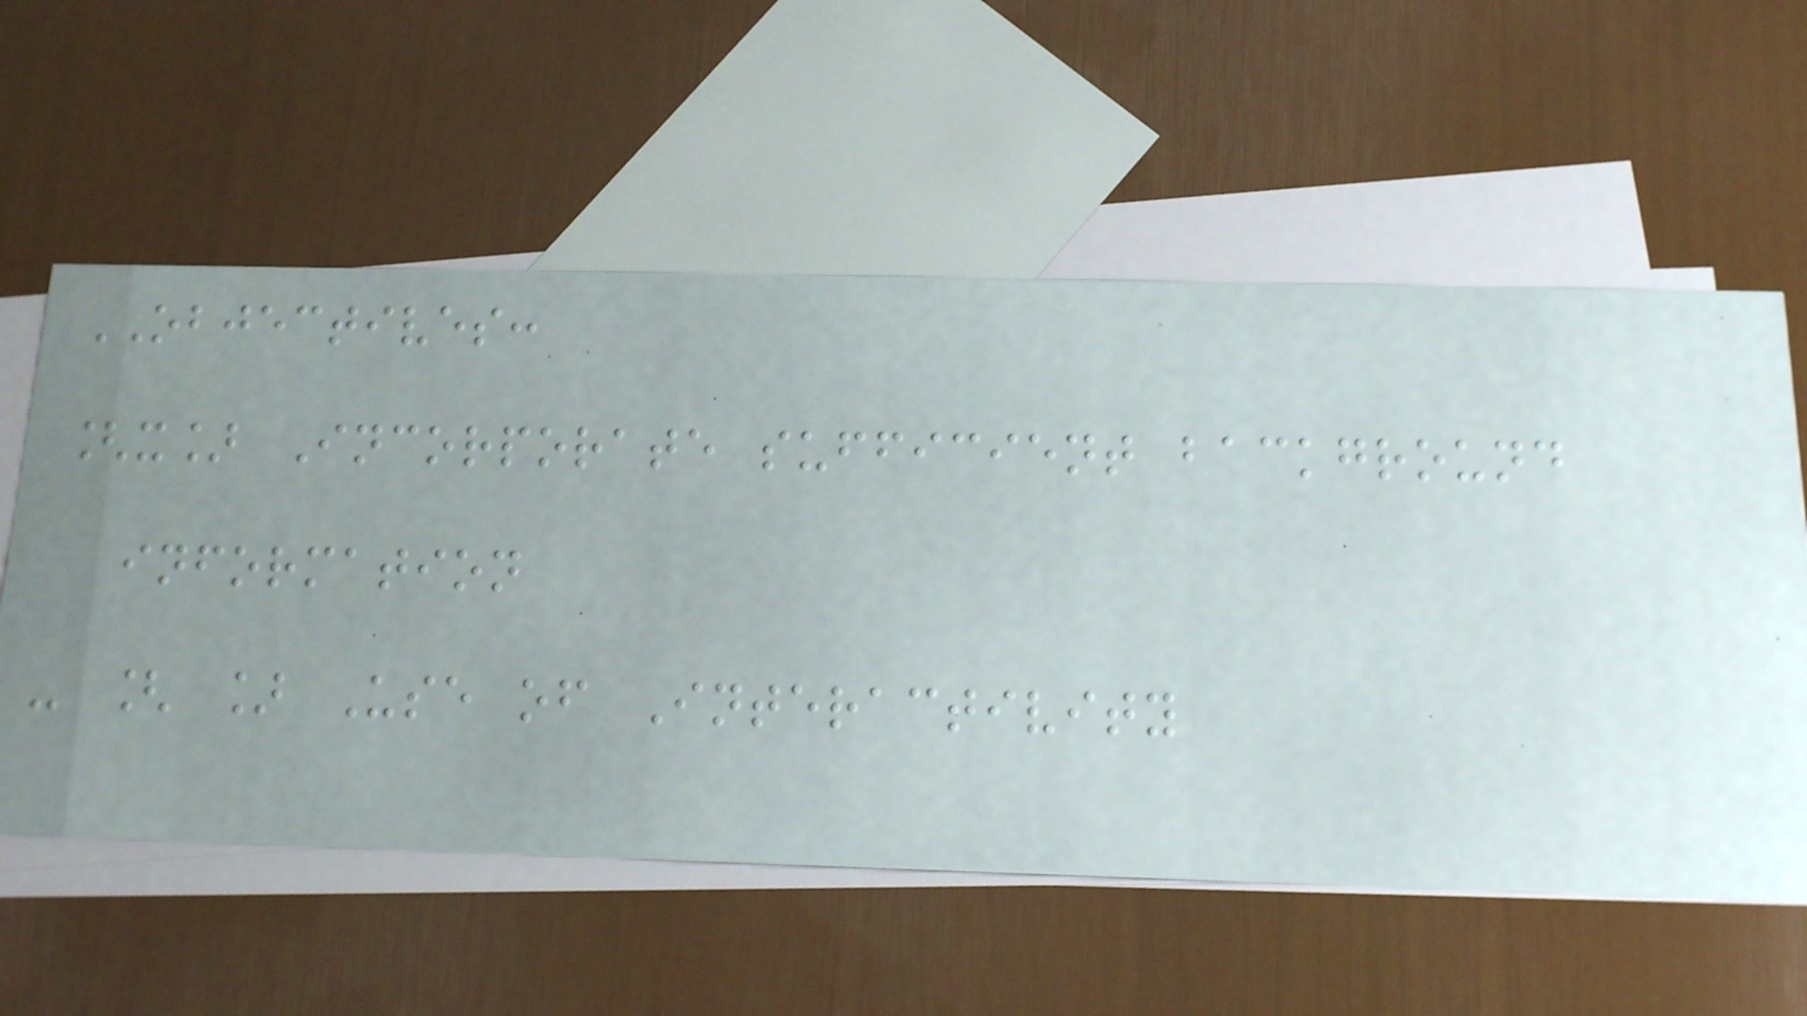OBJECTIVES:
[x] Incorporate sufficient background
information
- [ ] Use of Interactivity
